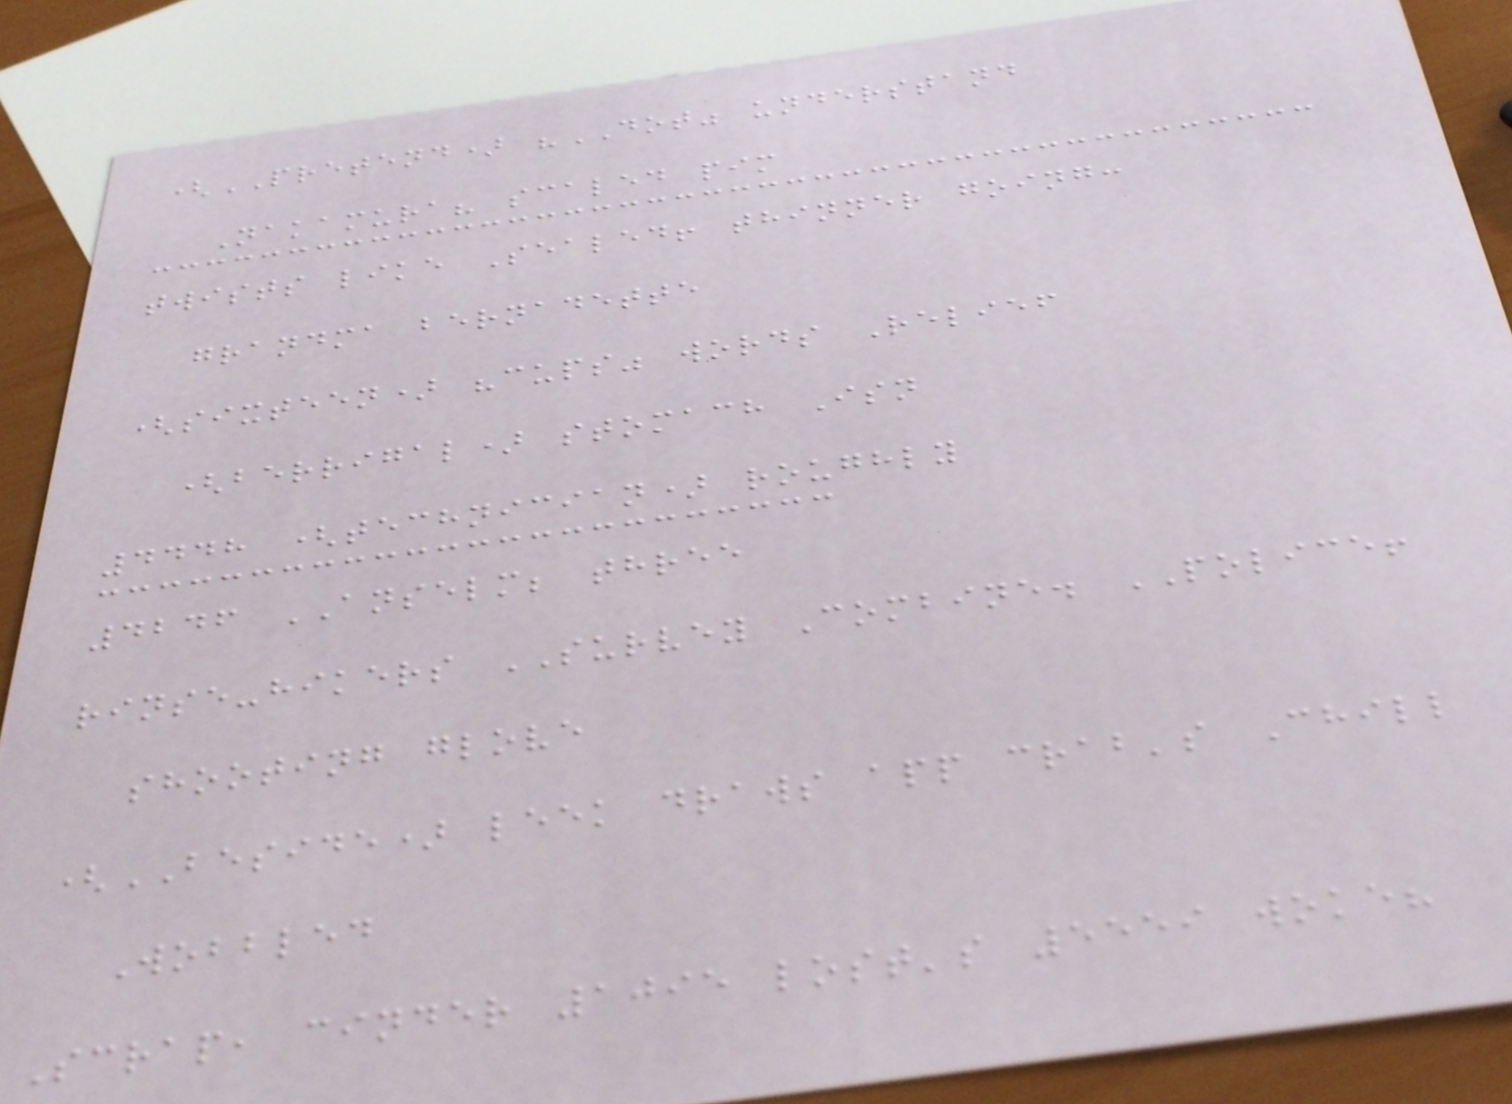(PRETEND) "DOT" understand
Nakamura? scaled pim
twists like Sealed! thinner going:
grandma bernadette
(sixteen) "cups" words Relief
(berrigal) stomach Isn
4448 (technician) roughly
4246 ANSELM; three
rinse-hikers SURVEY Combine. POLICE!
shooting glove
(BESIDE) leek draws app crab's Chill
Wobbled
Scrap, cinder 1095 lost's 5559 woke?
